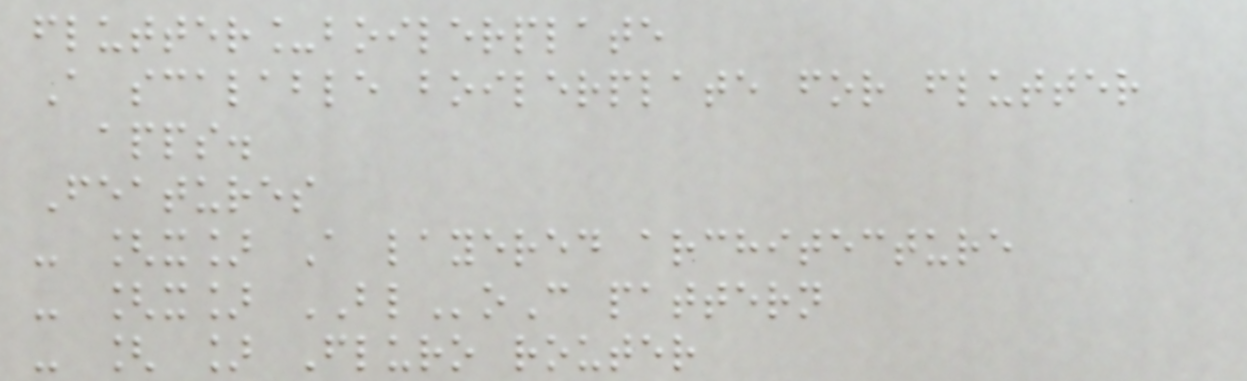flutter_boilerplate
A scalable boilerplate for flutter
apps.
Features
- [x] A layered architecture
- [x] BLoC pattern
- [ ] Fluro router
